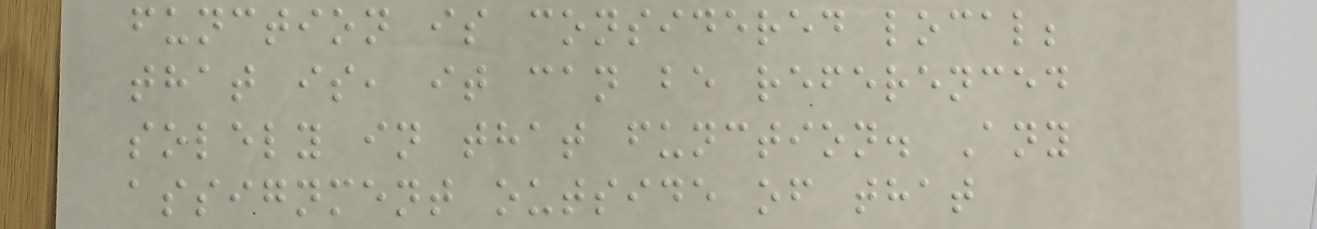function is considered local;
that is, it can be referenced
solely in that function. Any
assignment outside of that
